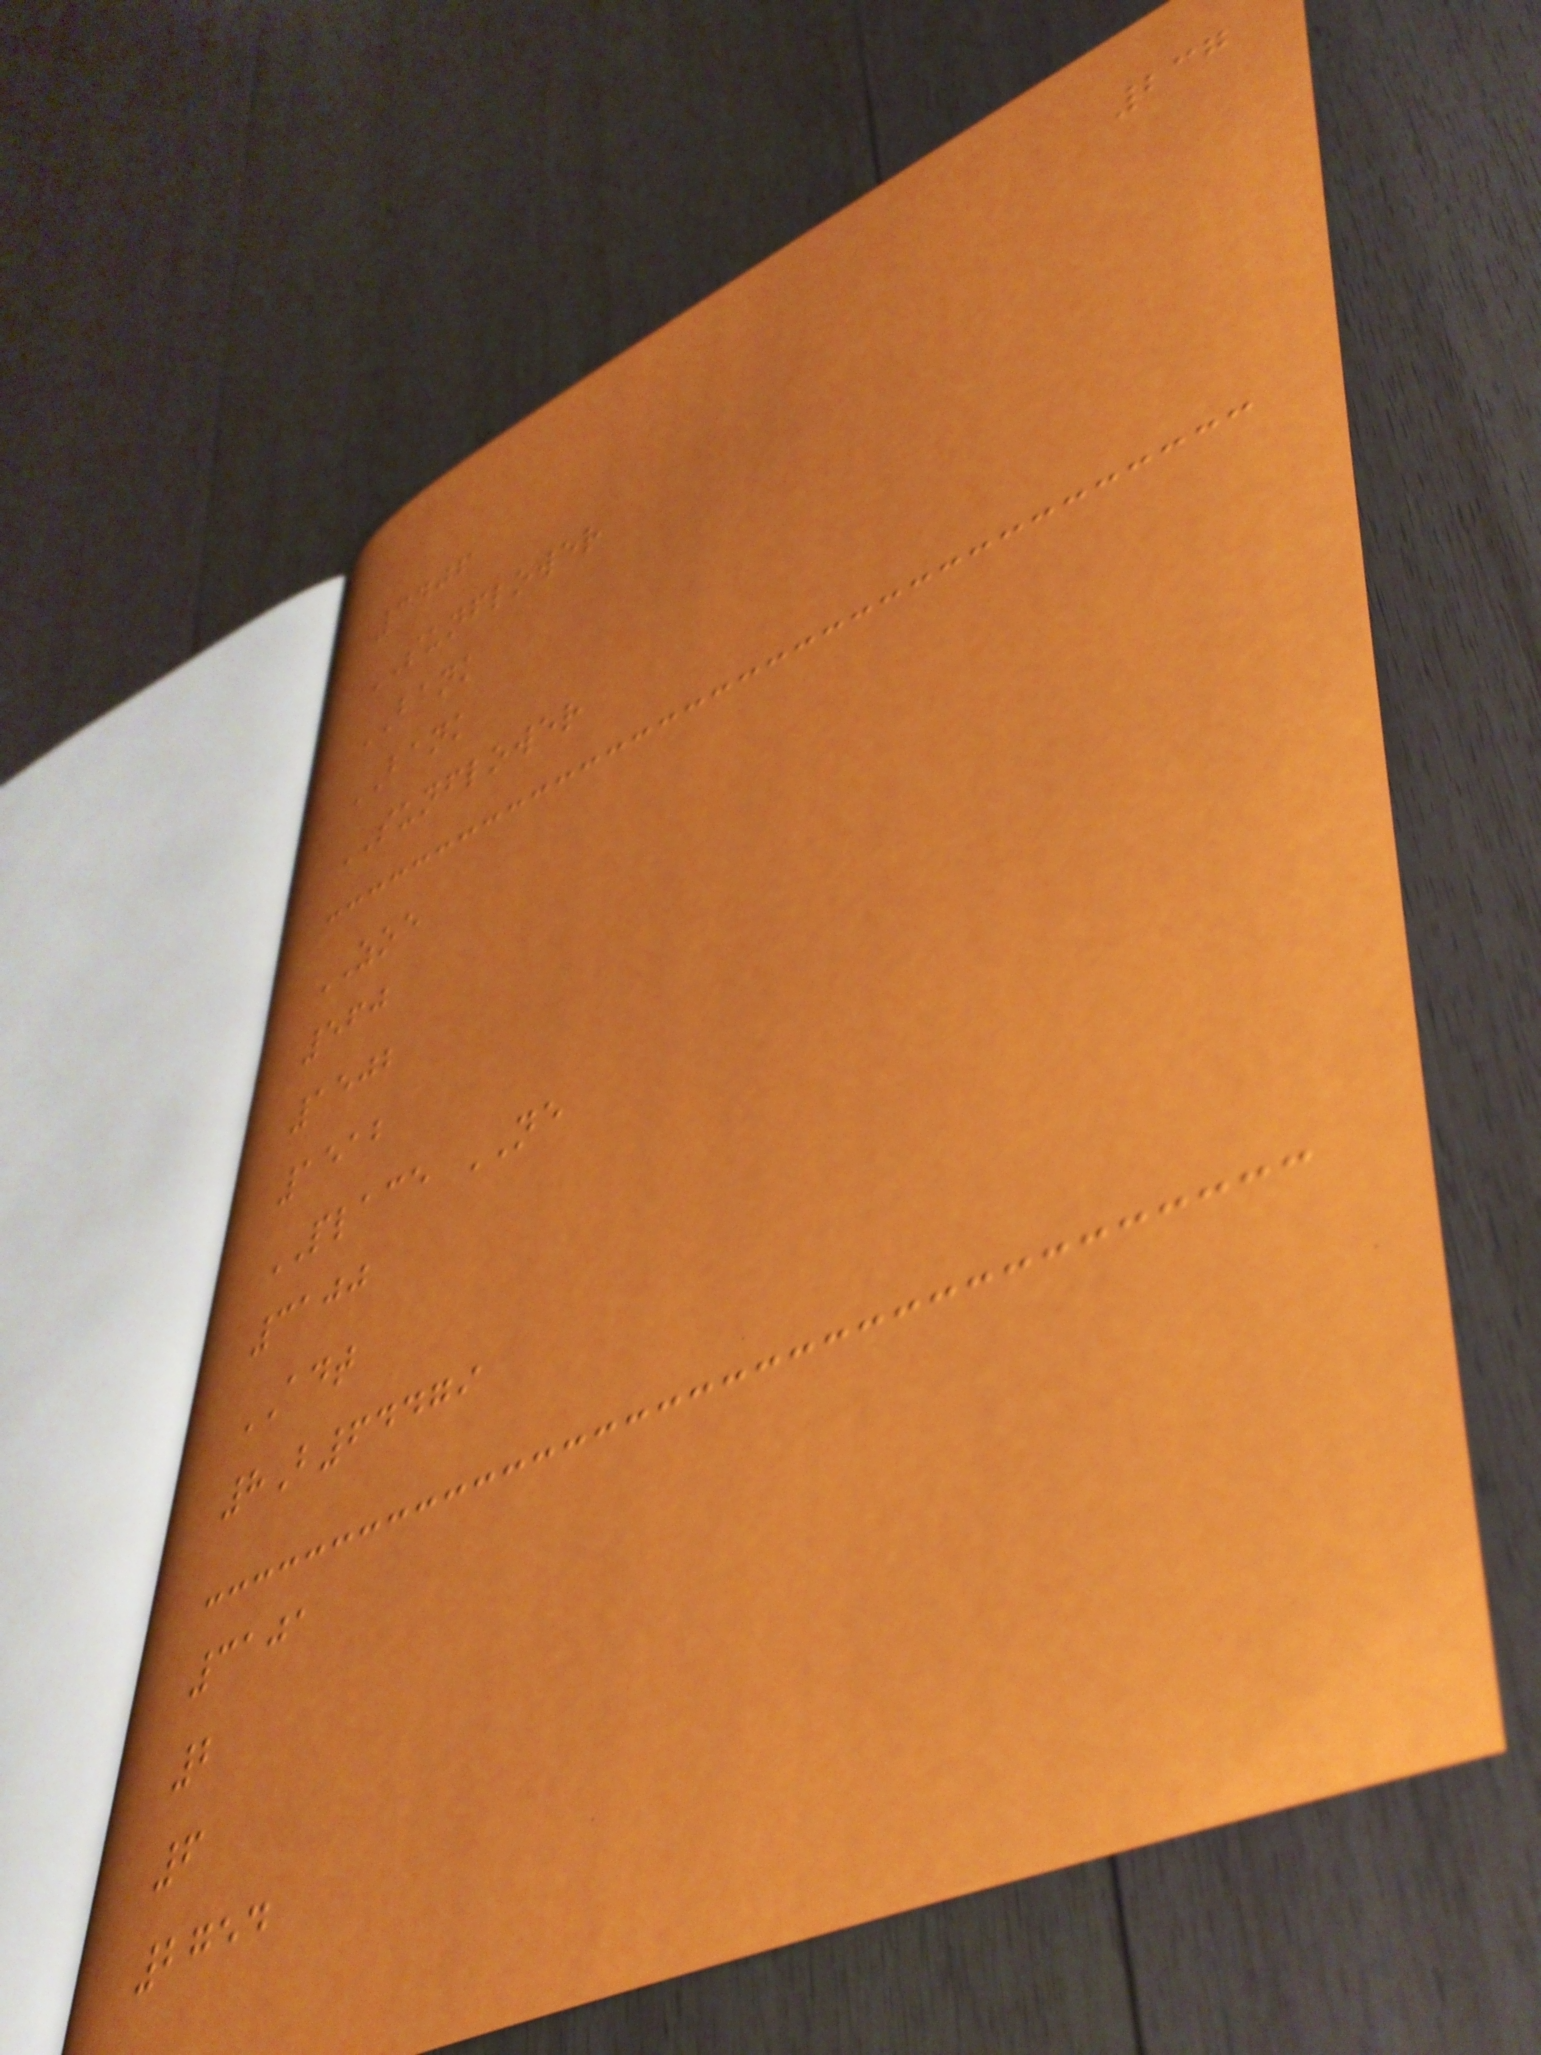237
3406
SUNFLOWER
BANK
BANK
SUNFLOWER
ZOE
560
1502
1512
PLACE NE
3100
ADT
8B64479
3101
2
6
2754
